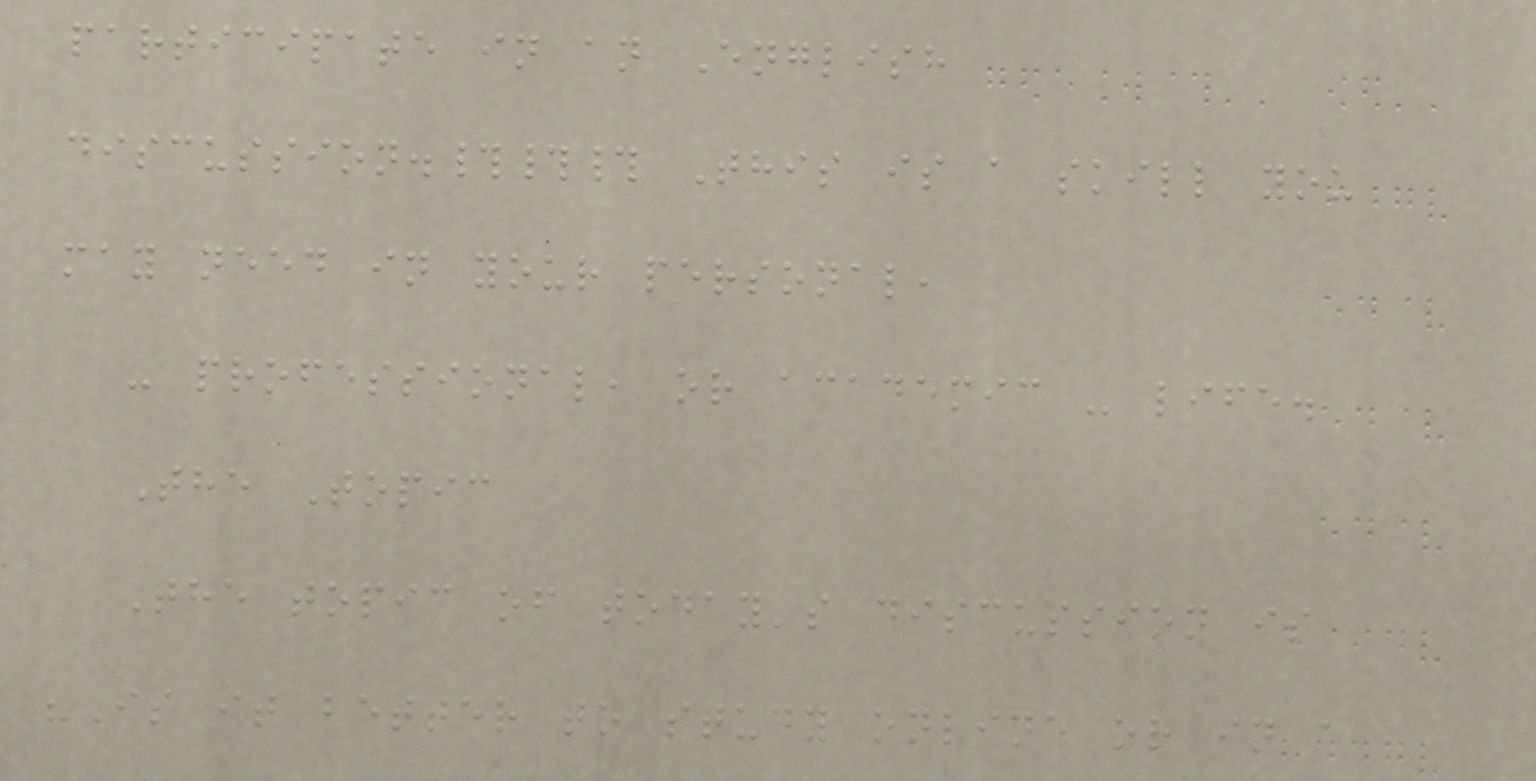participate in an English
discussion.### This is a skill you
may need in your personal,
- professional, or academic - life.
The Topic
The topic of today's discussion is
"Is it better to study online or in a
